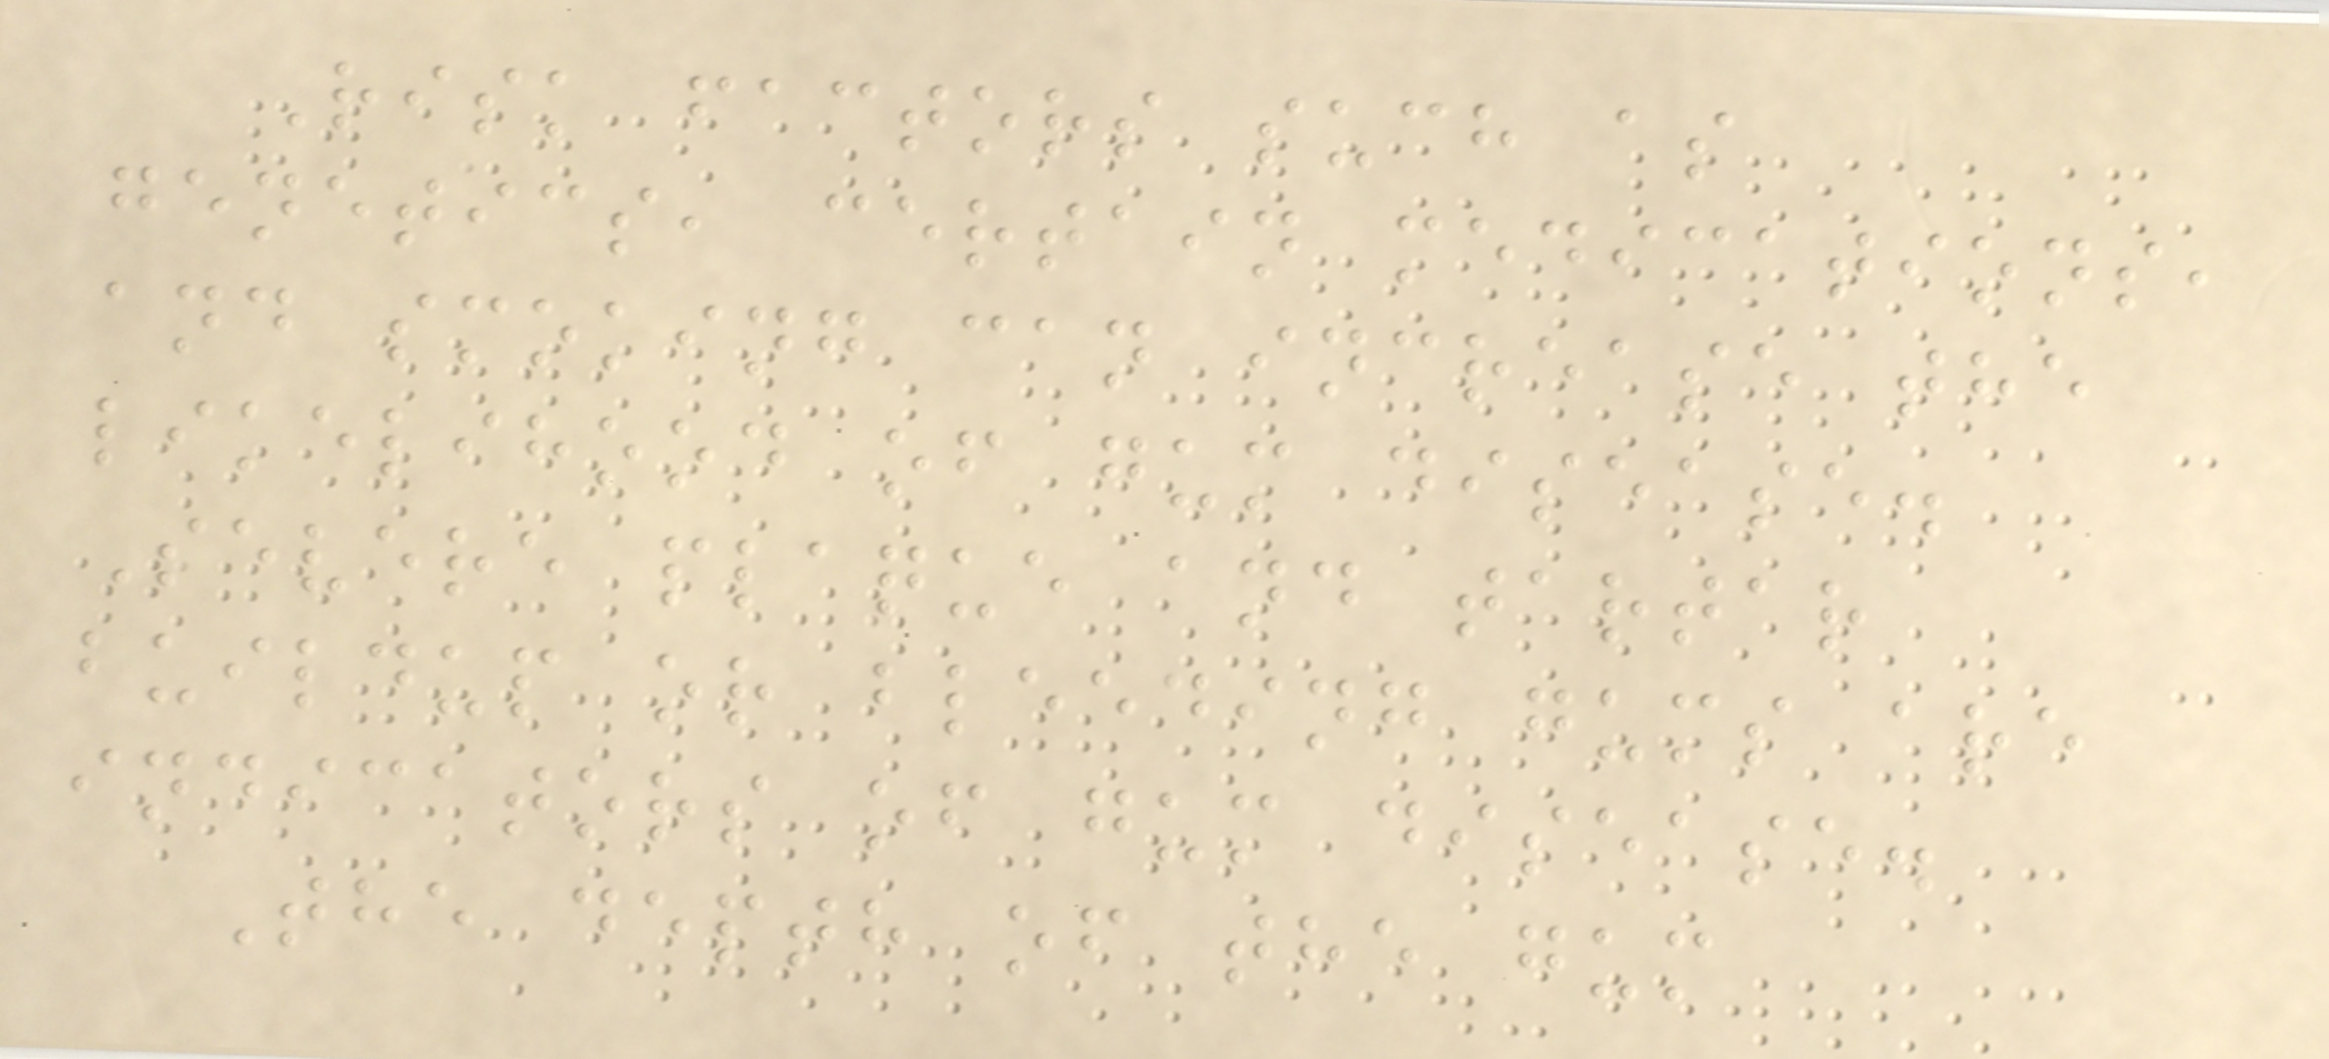Risk factors such as
genetics, certain medications,
and smoking can increase the
likelihood of gum disease.
Severe plaque and tartar
buildup or bleeding gums are
indicators of gum disease.
The depth of the gum
